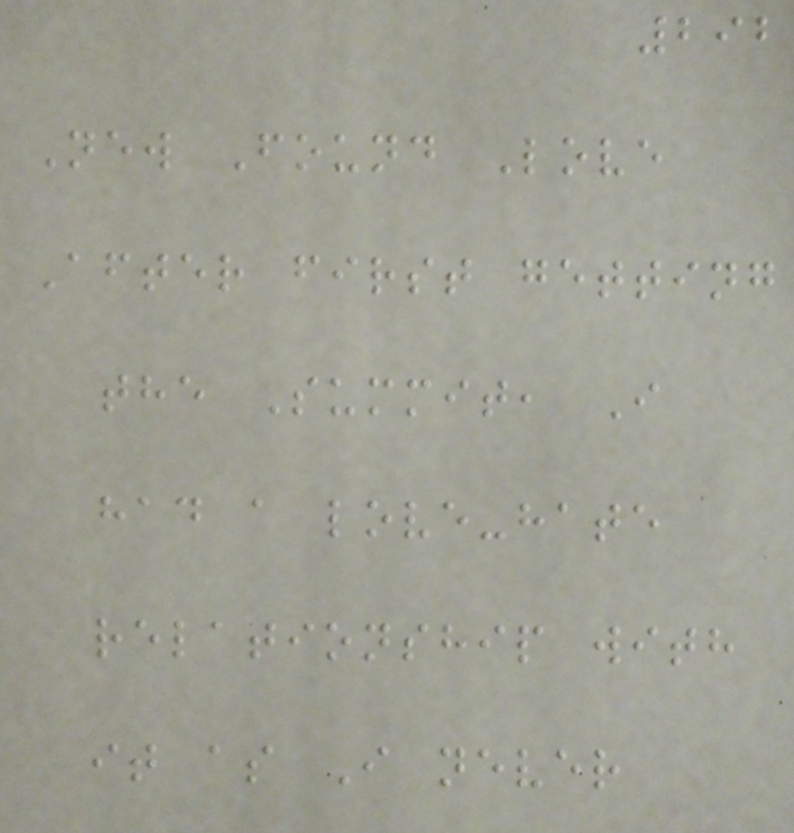292
New Found Love
After first getting
the Summit, I
had a love-hate
relationship with
it as I never
